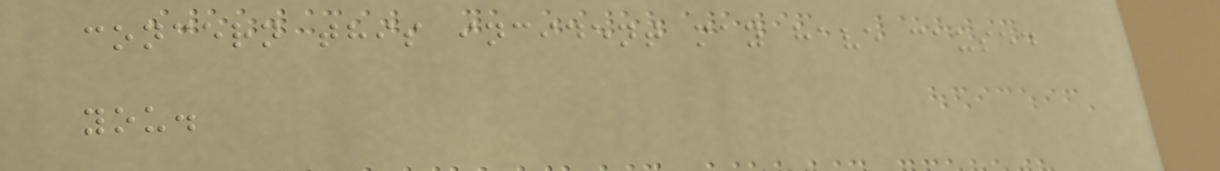concern this incident may have caused
you.
